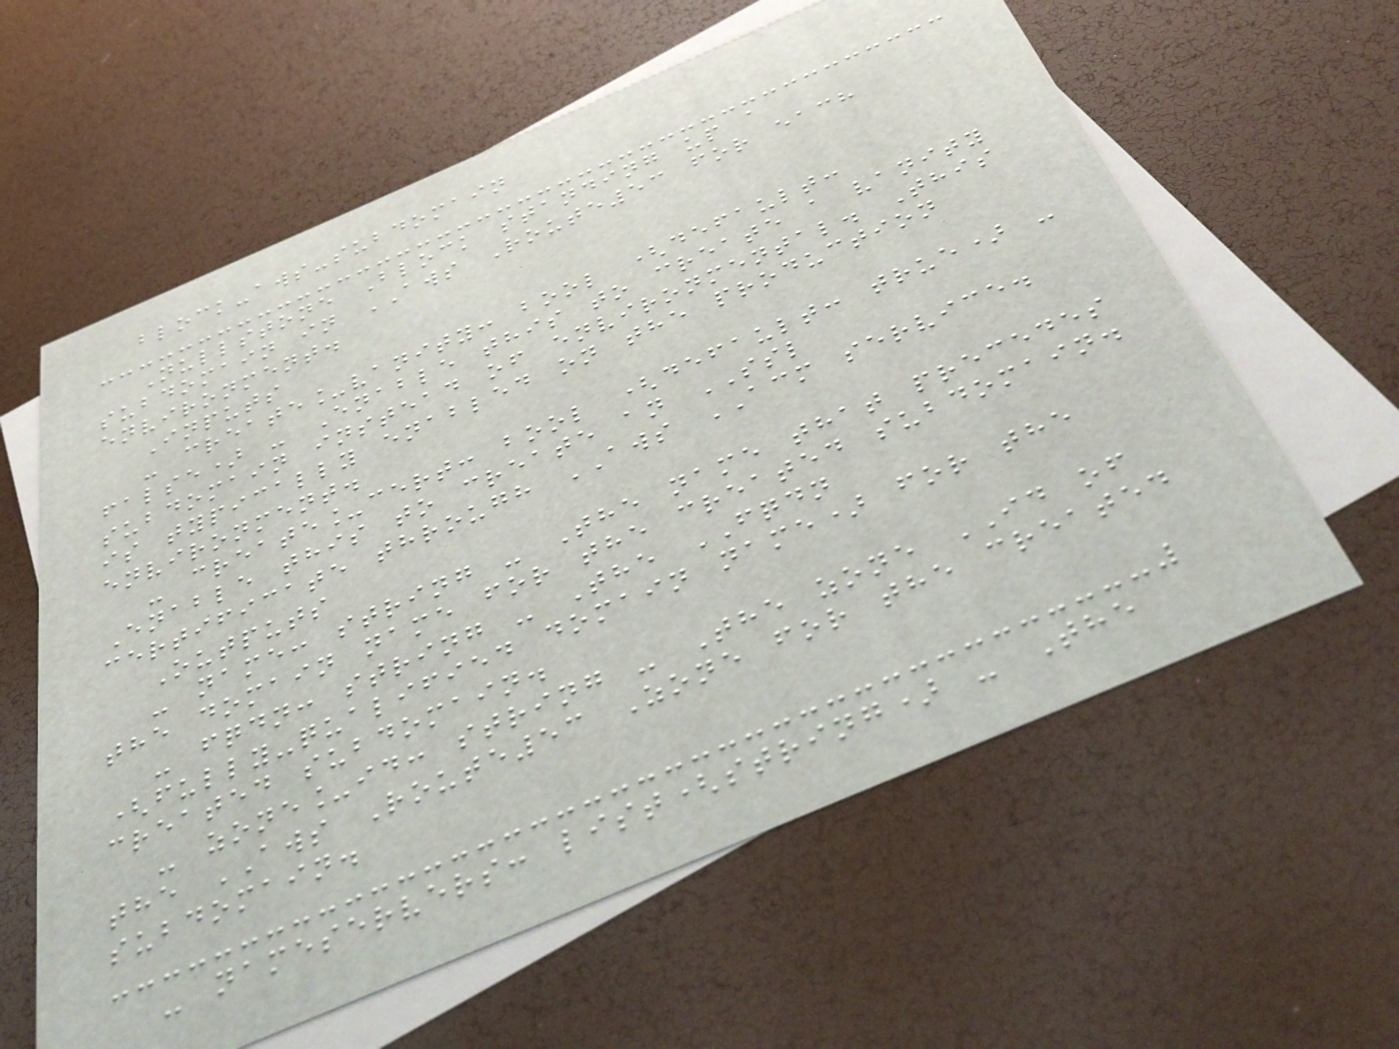block-aws-subdomain
Nullstone Block standing up a
subdomain in AWS Route53 for each
environment.
Inputs
- create_vanity: bool (default:
false) - Enable this to create a vanity
subdomain instead of environmental. This
is typically enabled on the production
environment.
- create_cert: bool (default: true) -
Enable this to create an SSL
certificate through AWS ACM service.
Outputs
- name: string - The name that precedes
the domain name for the created subdomain.
- fqdn: string - The FQDN
(fully-qualified domain name) for the
created subdomain.
- zone_id: string - The zone ID of
the AWS Route53 Zone for the created
subdomain.
- nameservers: list(string) - The
